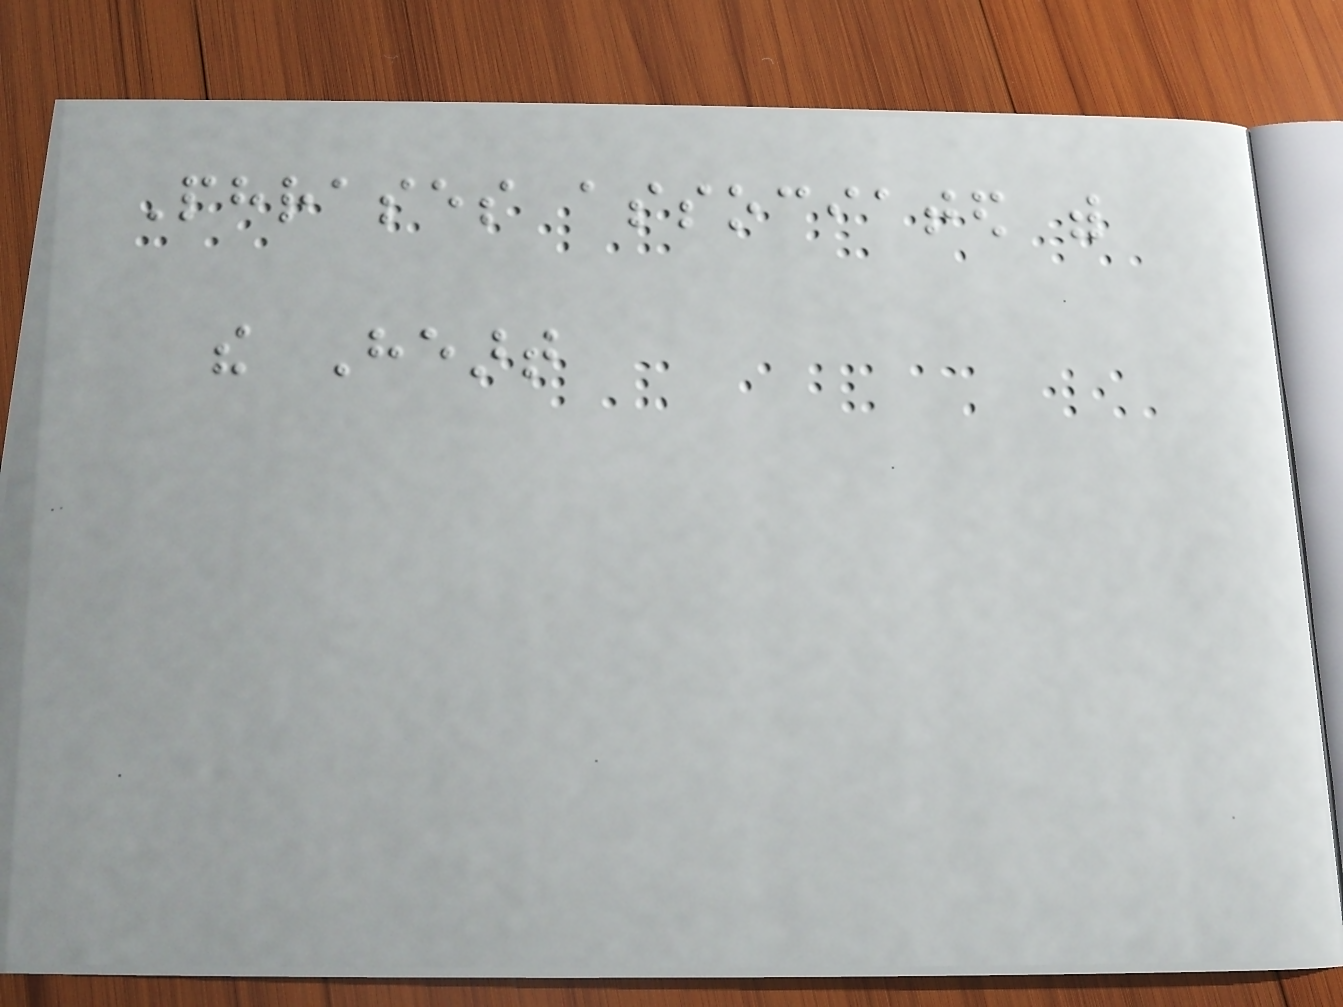Phrases associated with
the Heart
